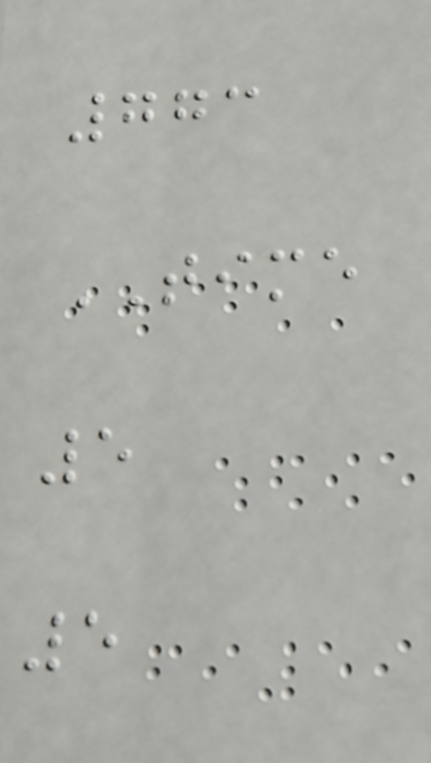773
TIME
5
5
